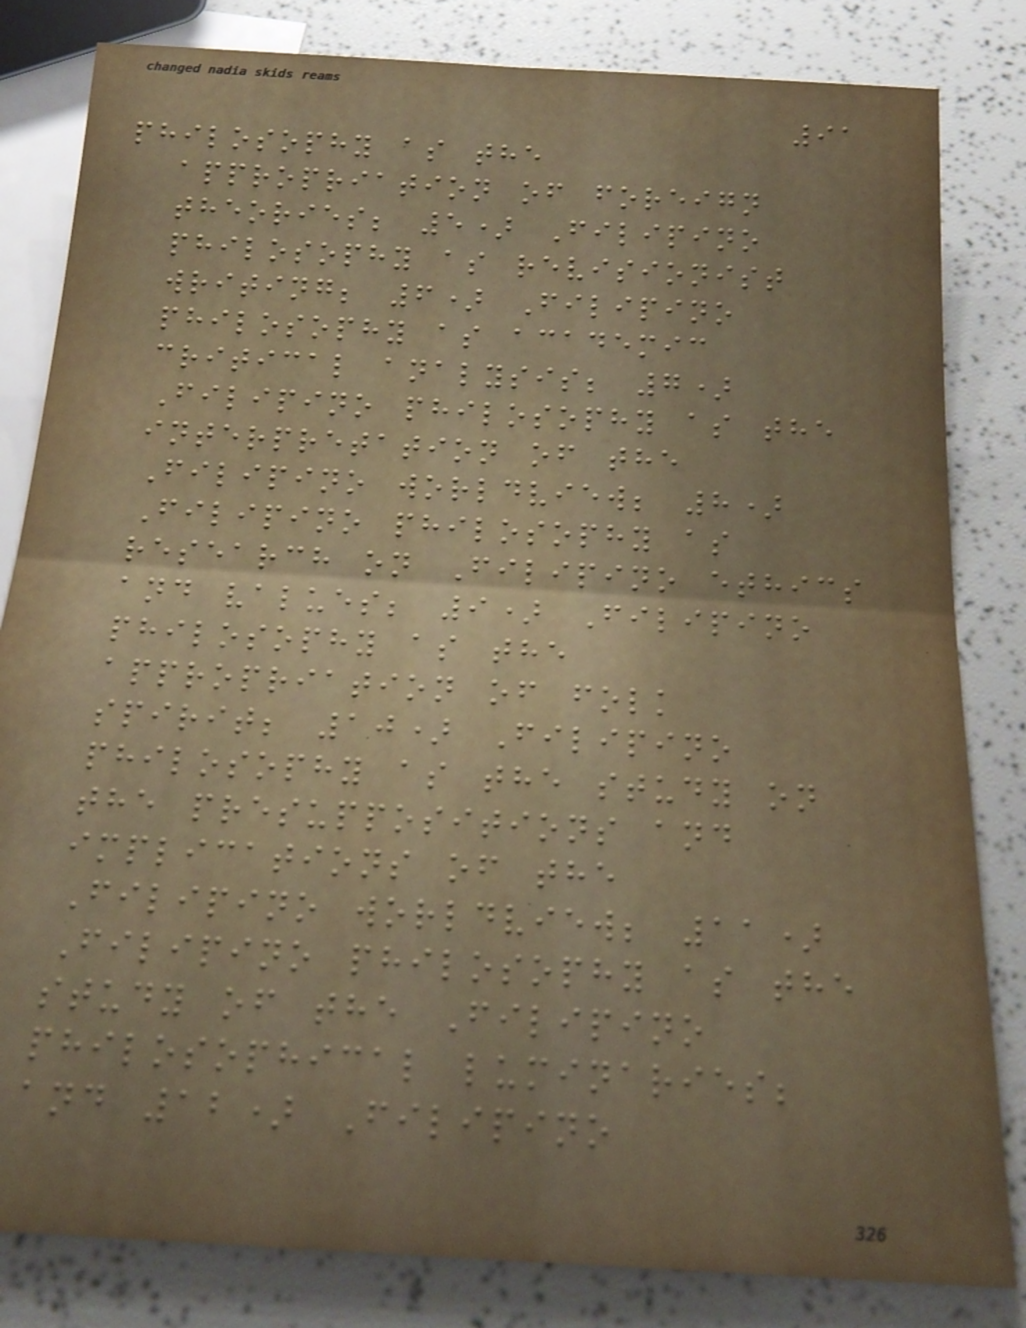91
philosophy as the
appropriation of foreign
theories; 5) Filipino
philosophy as revisionist
writing; 6) Filipino
philosophy as academic
critical analysis; 7)
Filipino philosophy as the
interpretation of the
Filipino worldview; 8)
Filipino philosophy as
research on Filipino ethics
and values; 9) Filipino
philosophy as the
appropriation of folk
spirit; 10) Filipino
philosophy as the study on
the presuppositions and
implications of the
Filipino worldview; 11)
Filipino philosophy as the
study of the Filipino
philosophical luminaries;
and 12) Filipino
